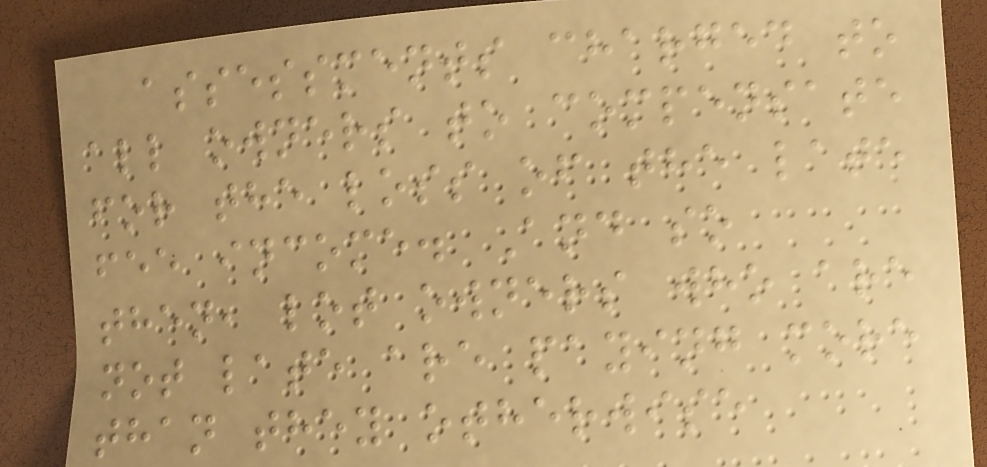assessments charged to
all owners to compensate
for the loss of the late
fee income. And so
then, lot owners who are
not late are paying more
than they otherwise
